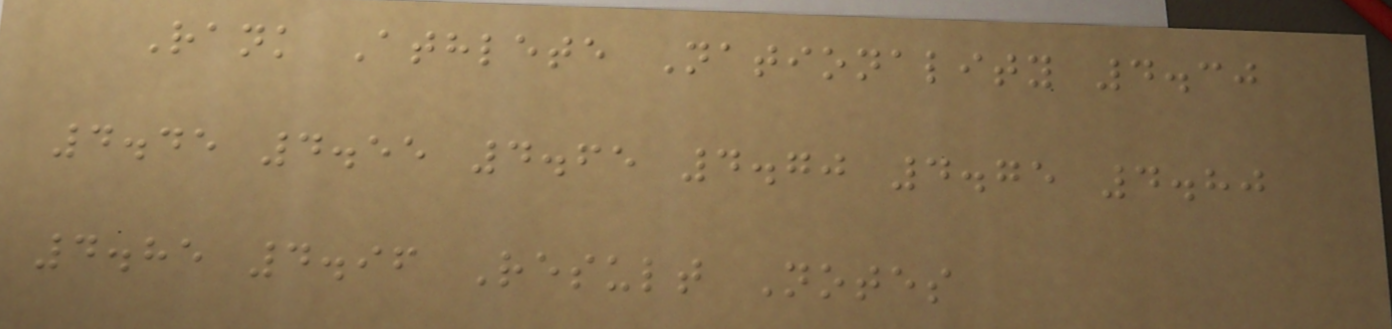Rank Athlete Nationality 4.30
4.45 4.55 4.65 4.70 4.75 4.80
4.85 4.96 Result Notes
